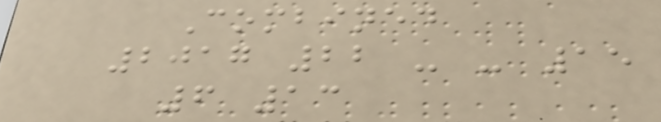Combined
2017 22 - - 15
6 13
